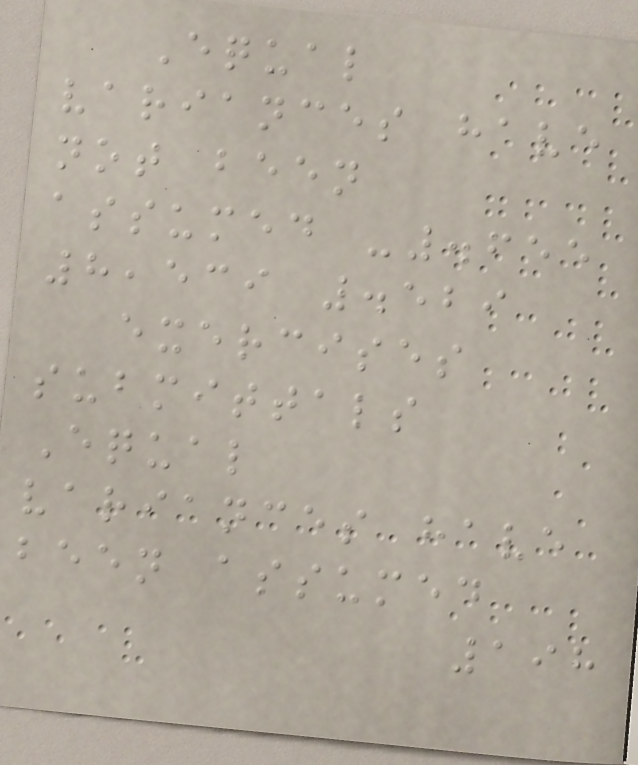Equal
variances have
not been
assumed -.655
8,539 .529
exercises
submittals
Equal
variances have
been assumed
198
